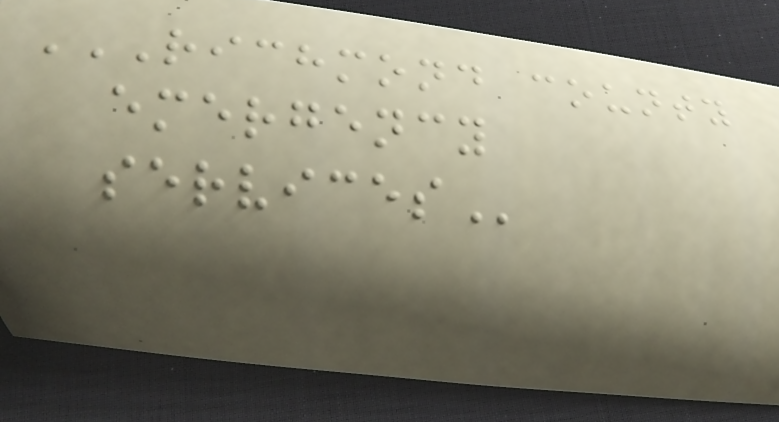RICHMOND COUNTY
EMERGENCY
SERVICES
